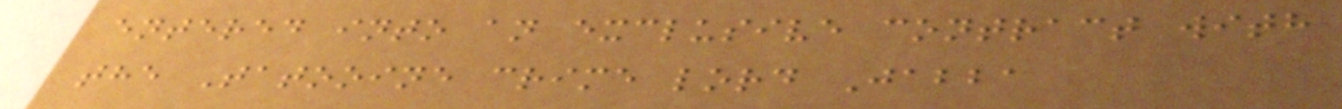entered into an exclusive contract with
the Tatooine crime lord Jabba
